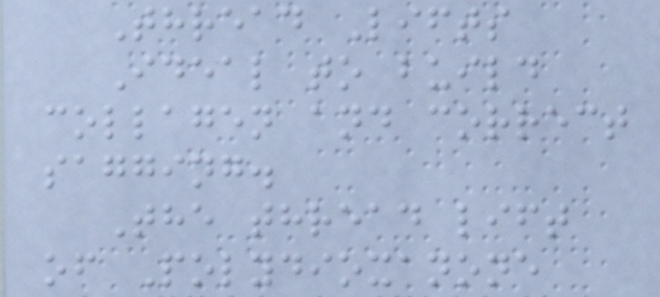Thread Lifts
Ideal to build
collagen and correct
sagging.
The thread lift
of Polydioxanone
